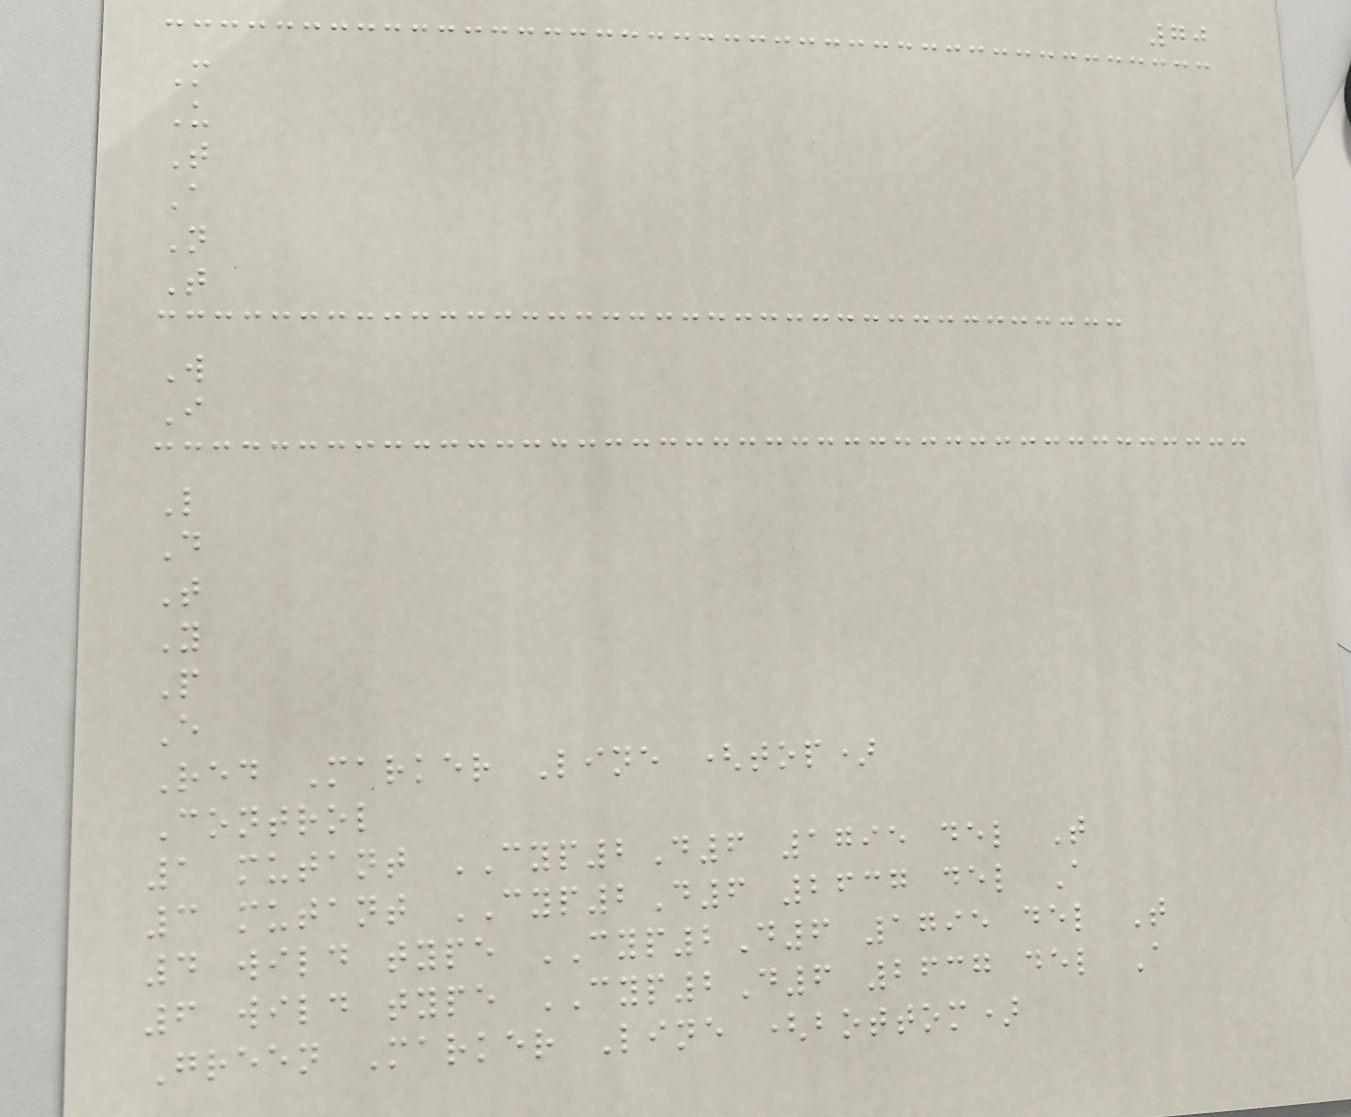70
M
U
T
A
N
T
W
I
L
D
T
Y
P
E
Red Marker Line (top)
Control
1 mutant CYP2D6 1795 del T
3 mutant CYP2D6 2637 del A
4 wild type CYP2D6 1795 del T
6 wild type CYP2D6 2637 del A
Green Marker Line (bottom)
